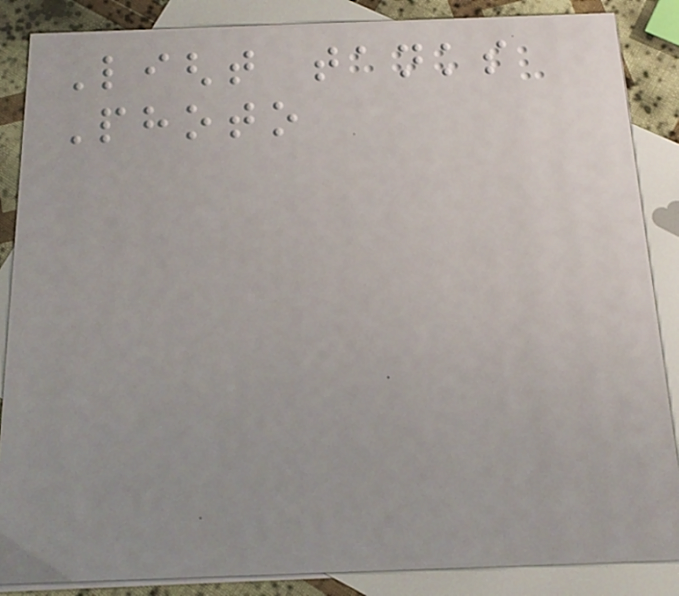Light tanks
Photo
